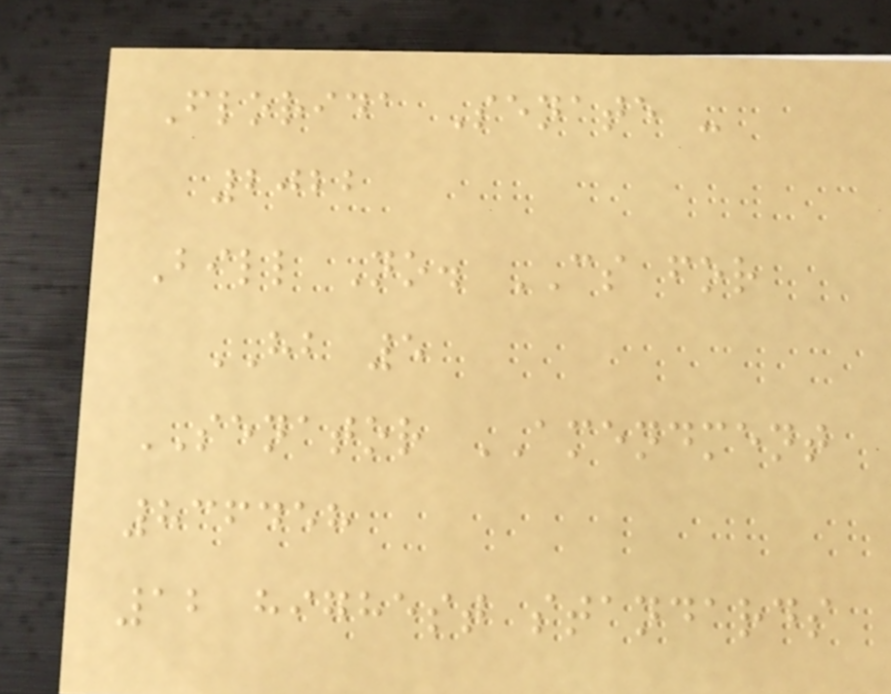Florida Senate -
2022
Bill No. CS for
HB 5
SENATOR AMENDMENT
836458
12 highest standards
